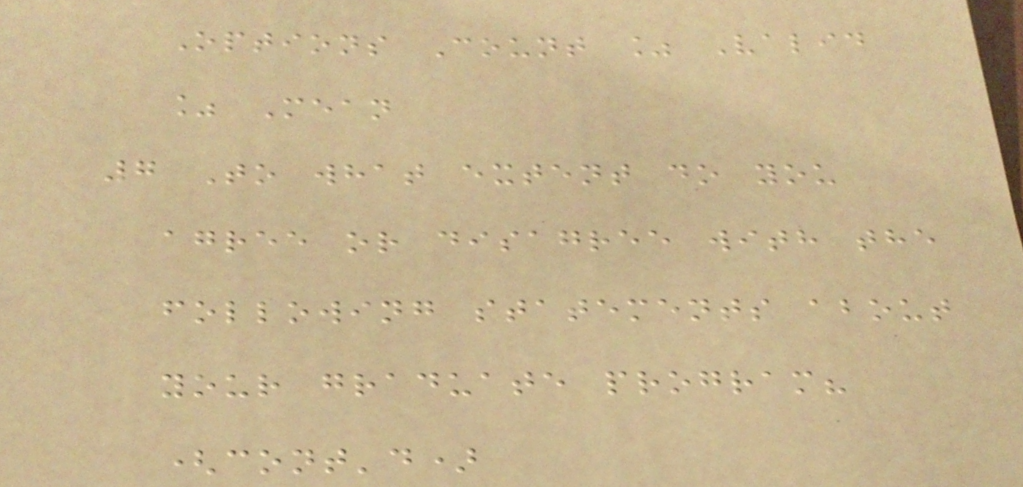Options Count % Valid
% Mean
7 To what extent do you
agree or disagree with the
following statements about
your graduate program?
(cont'd)
